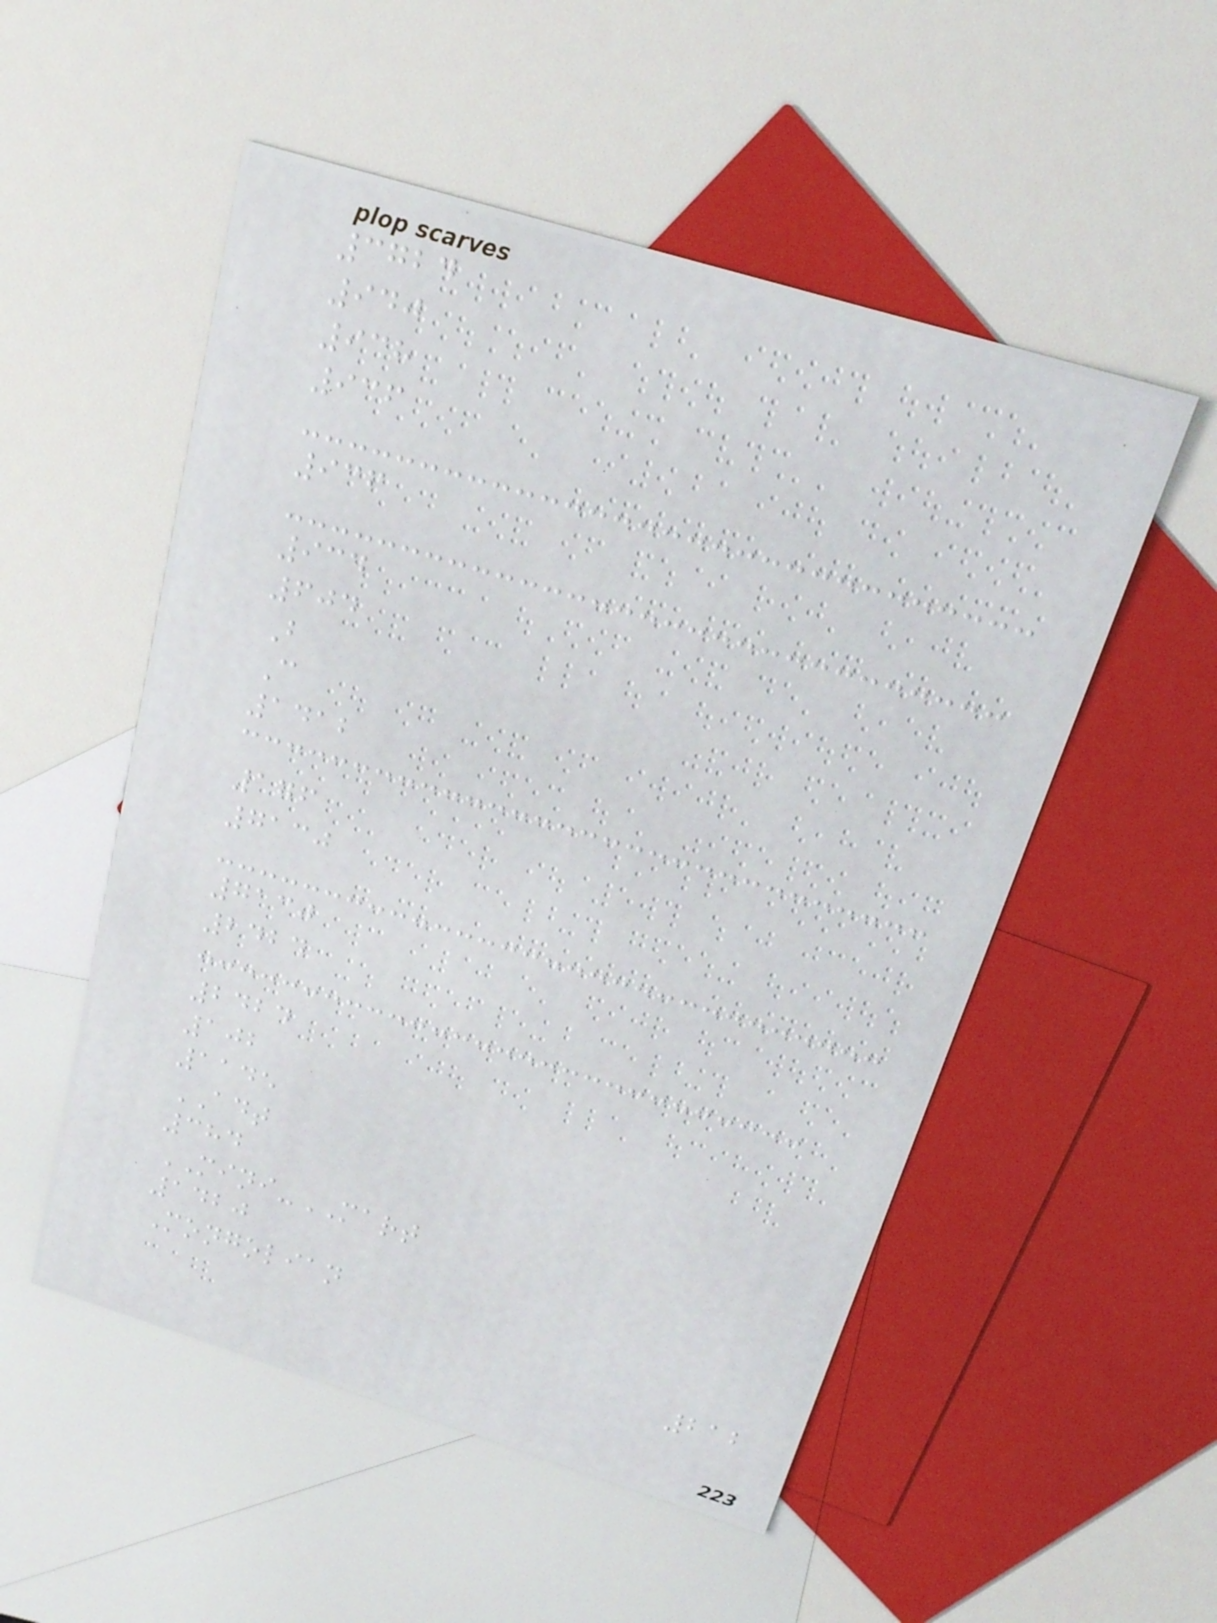3724
940
938
936
936
934
604
B
C
1412
176
7130
7130
2424
2424
102
1145
ADT
384
MINI-MART
1420
Mongolian
212
